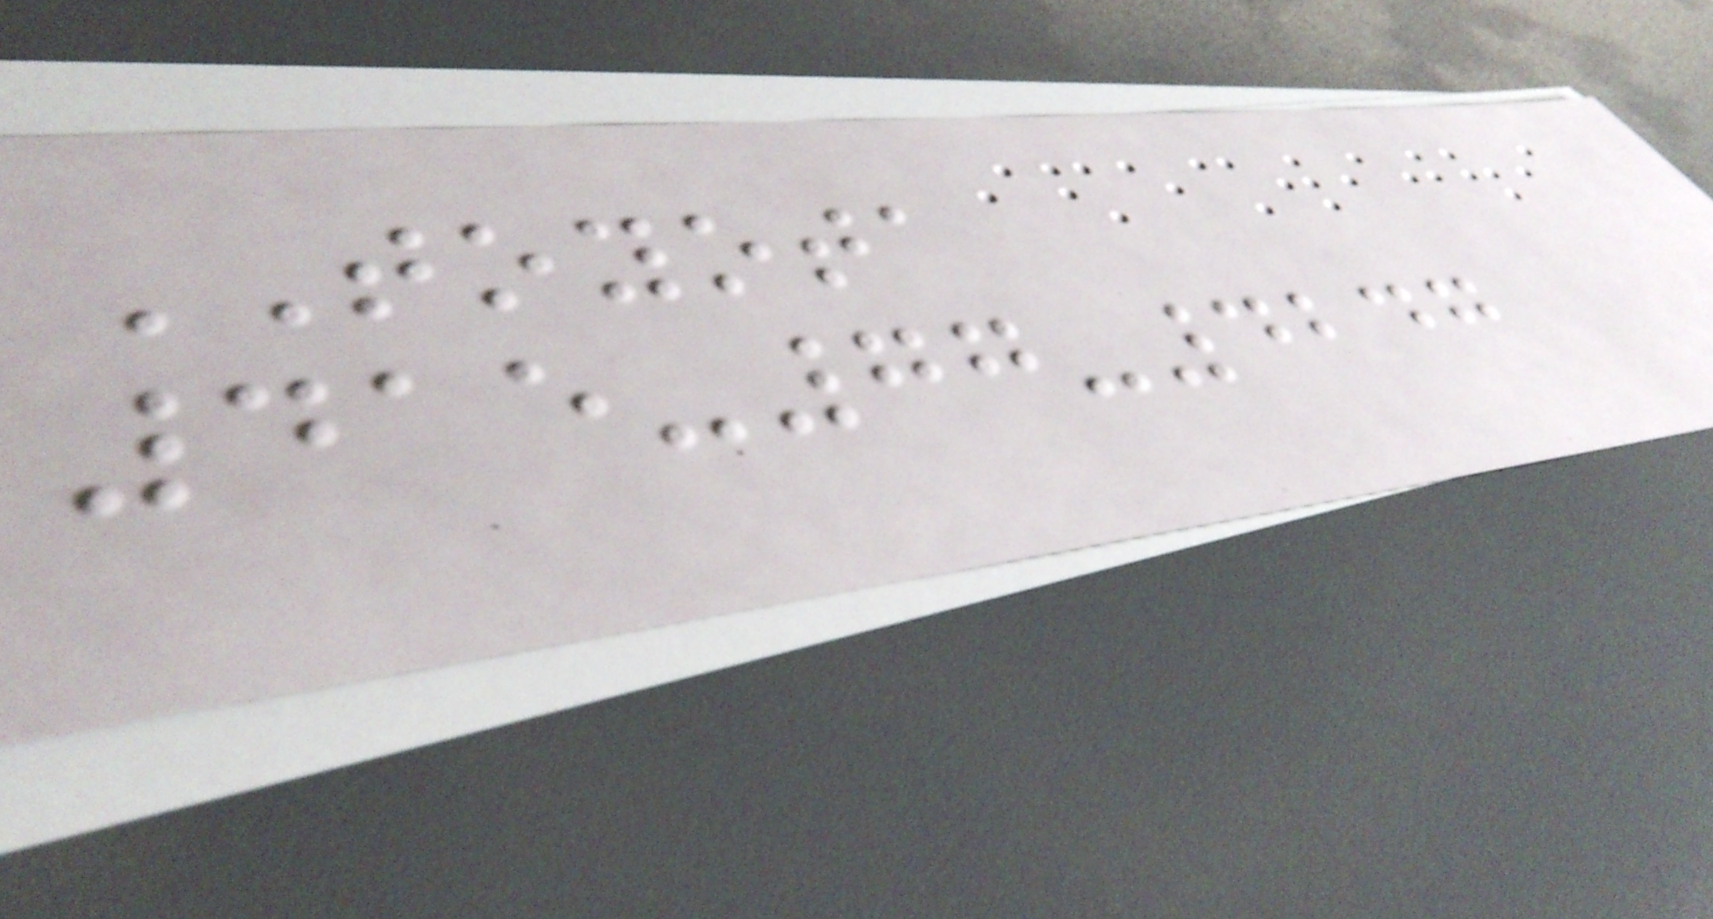TOYOTA
415-77-4247
